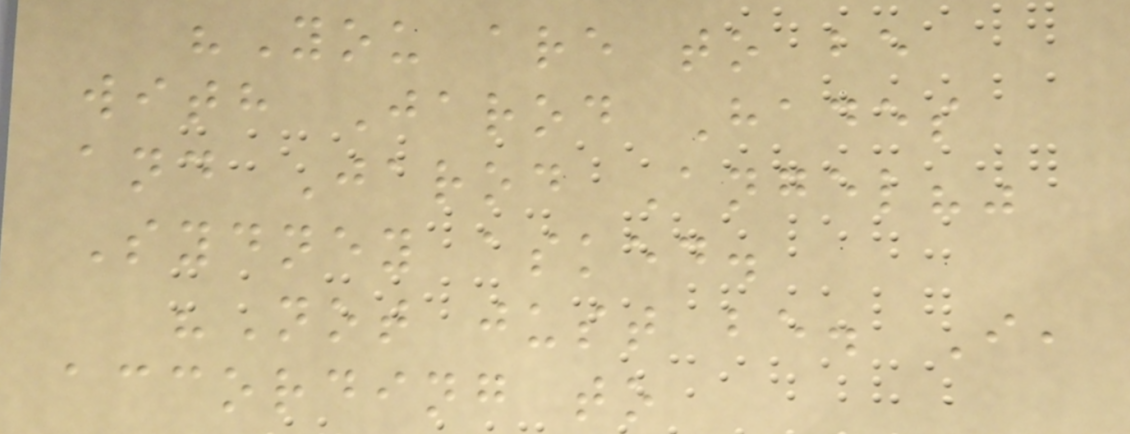"You are to be
with Jarod Hades
and Jarod Angel?"
Sydney asked.
"Not just be. I,
according to
